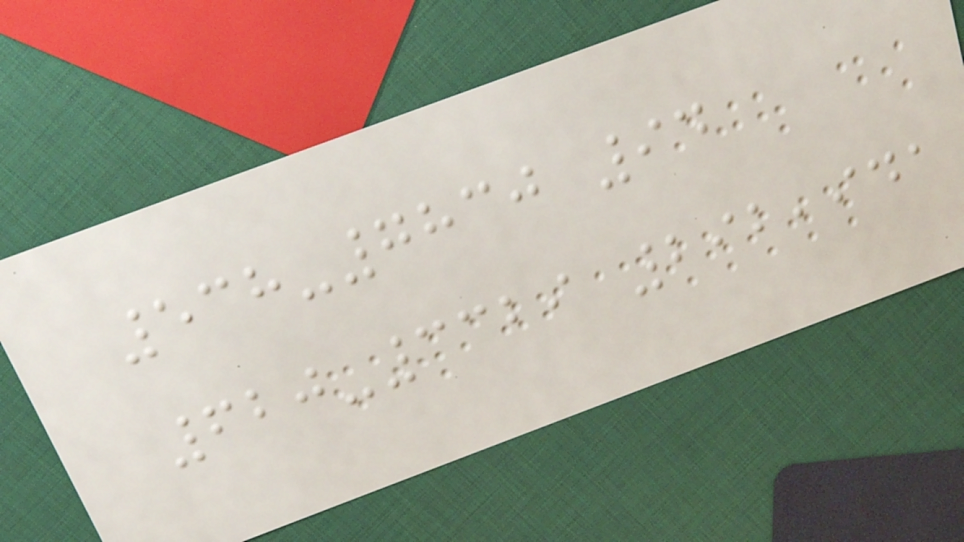538-7830 94
620-3329 292,941
